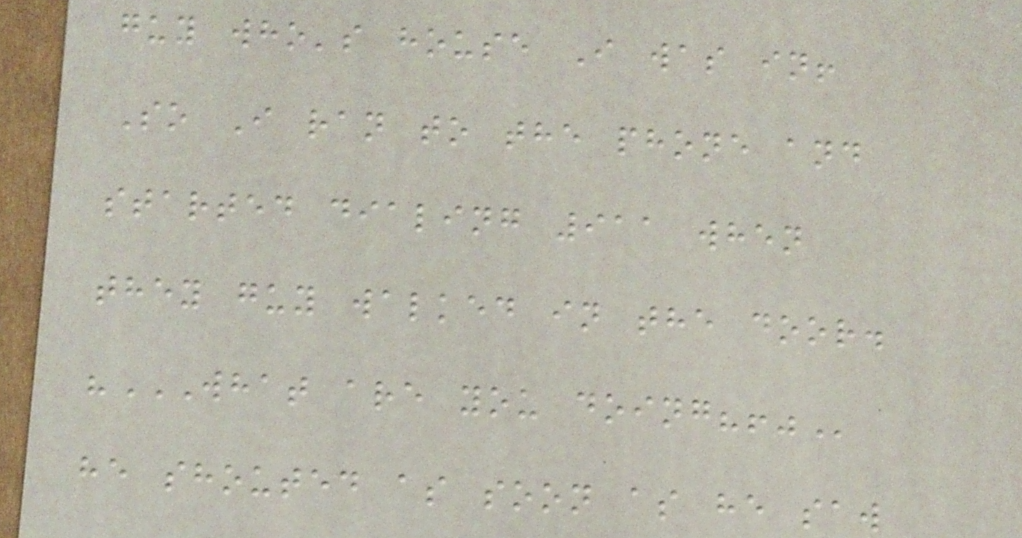guy who's house I was in!
So I ran to the phone and
started dialing 911 when
they guy walked in the door.
"WHAT ARE YOU DOING?!"
he shouted as soon as he saw
